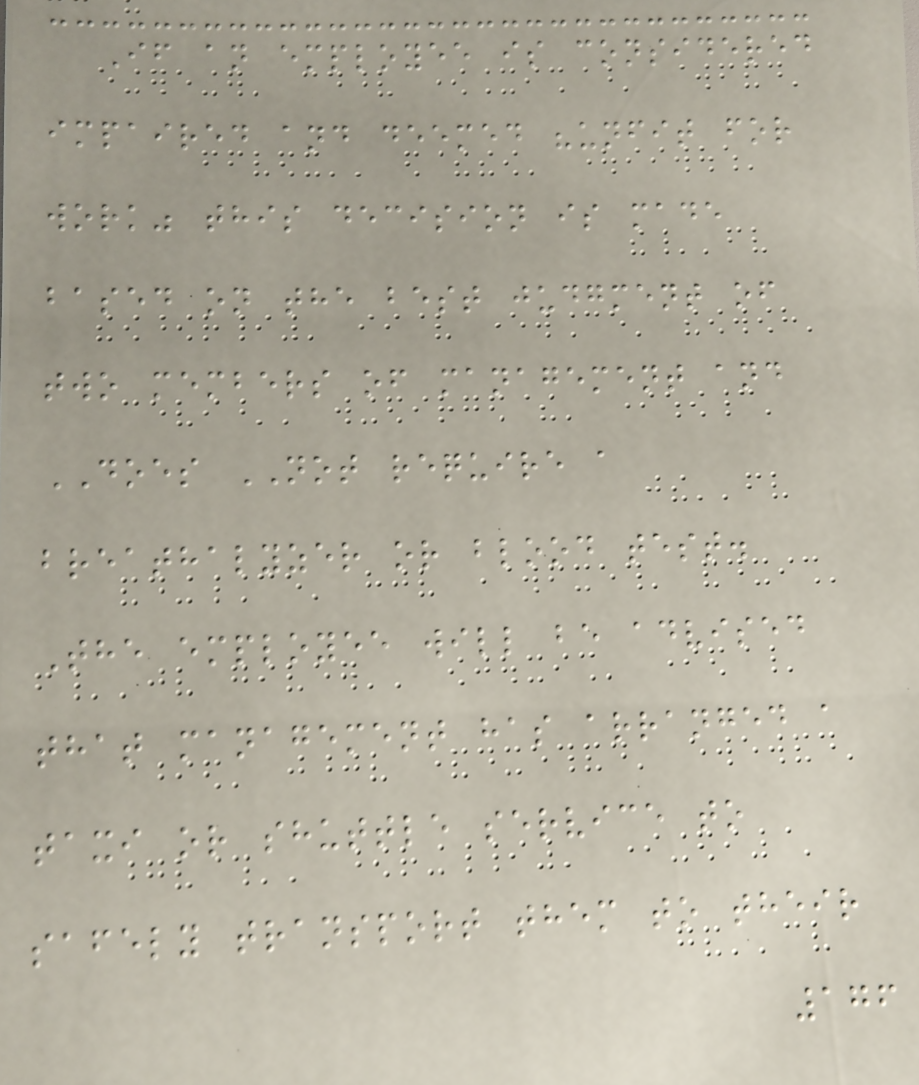If an employee is considered
impaired and deemed "unfit for
work" this decision is made
based on the best judgment of
two members of management and
DOES NOT require a
breathalyzer or blood test.
The employee will be advised
that management has arranged a
taxi or shuttle service to
safely transport them to their
176
